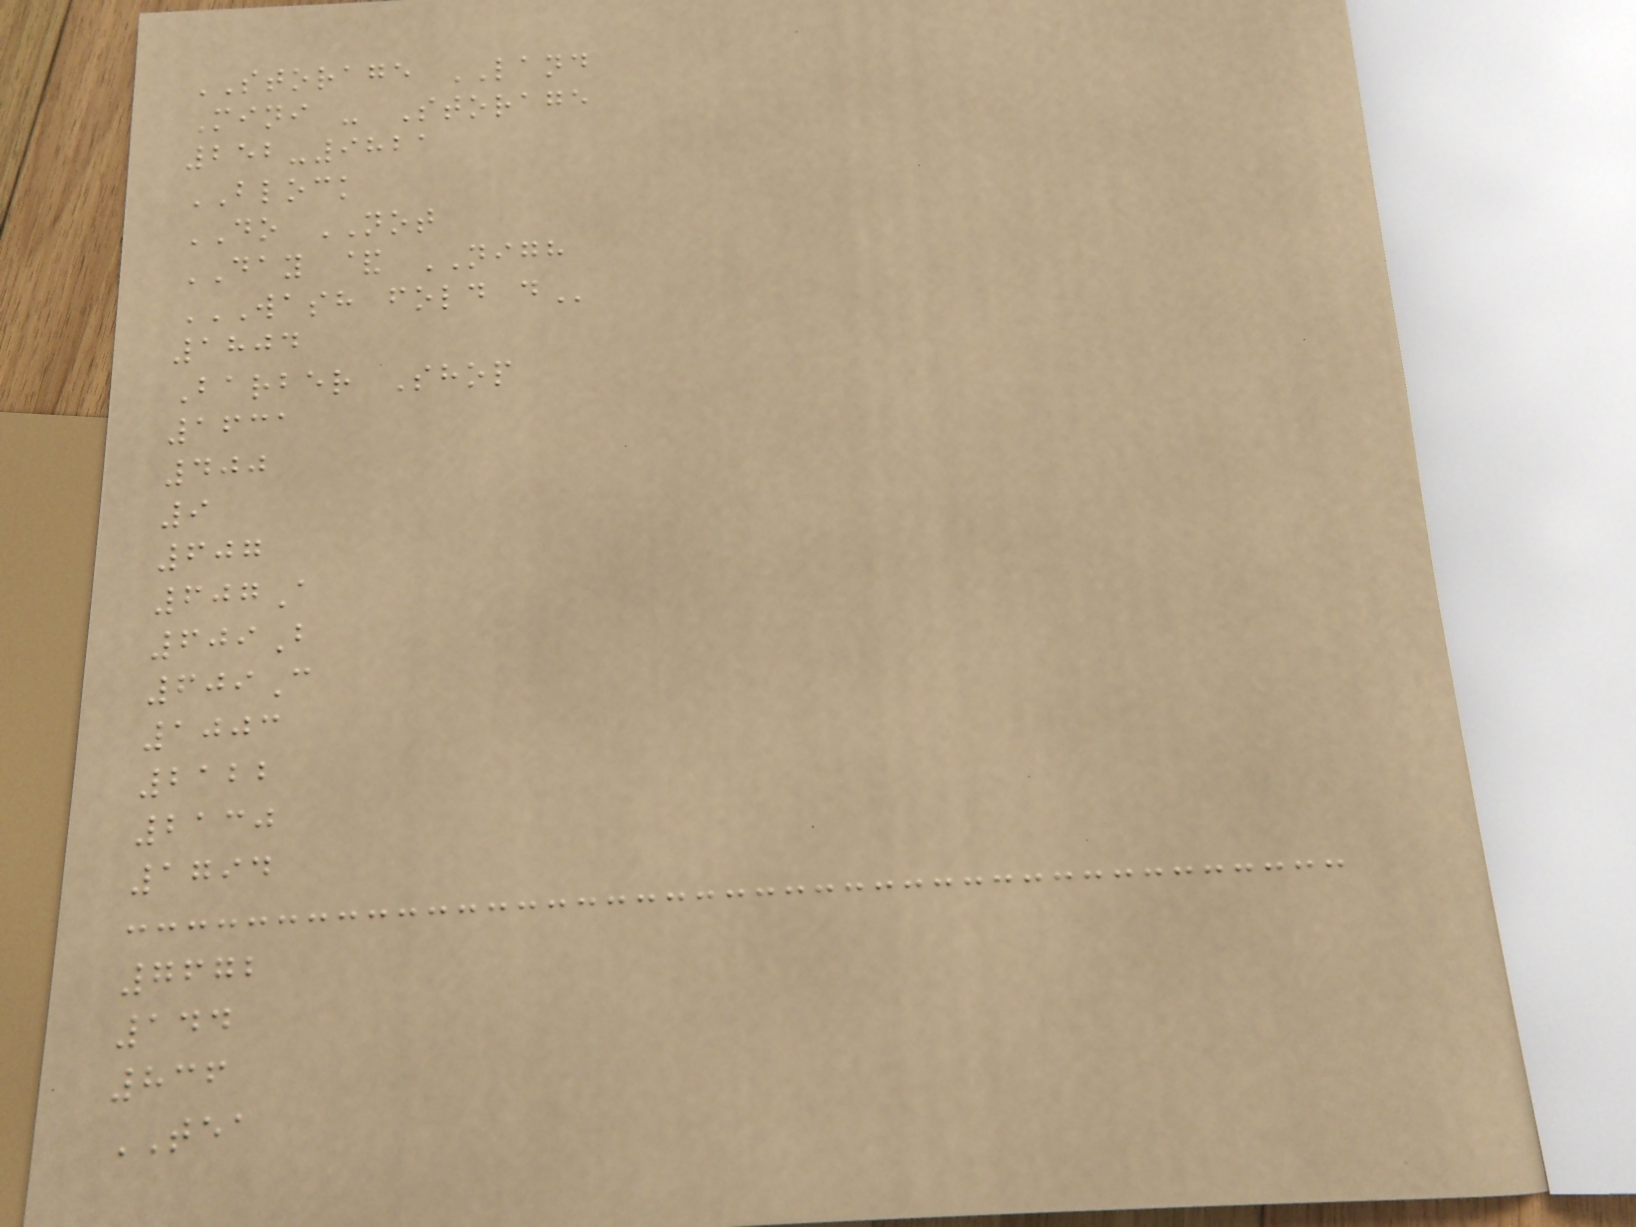STORAGE LAND
Mini - Storage
252-9821
BLOCK
DO NOT
DAY & NIGH
WASH FOLD D
1804
Barber Shop
1631
400
9
607
607A
609B
609C
1003
2122
2130
1794
7672
144
836
TEA
